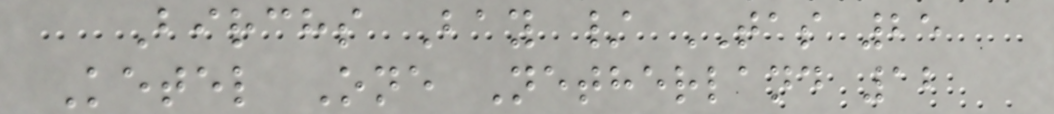Birchs Bay / TAS 25
Ketel One Netherland 12
